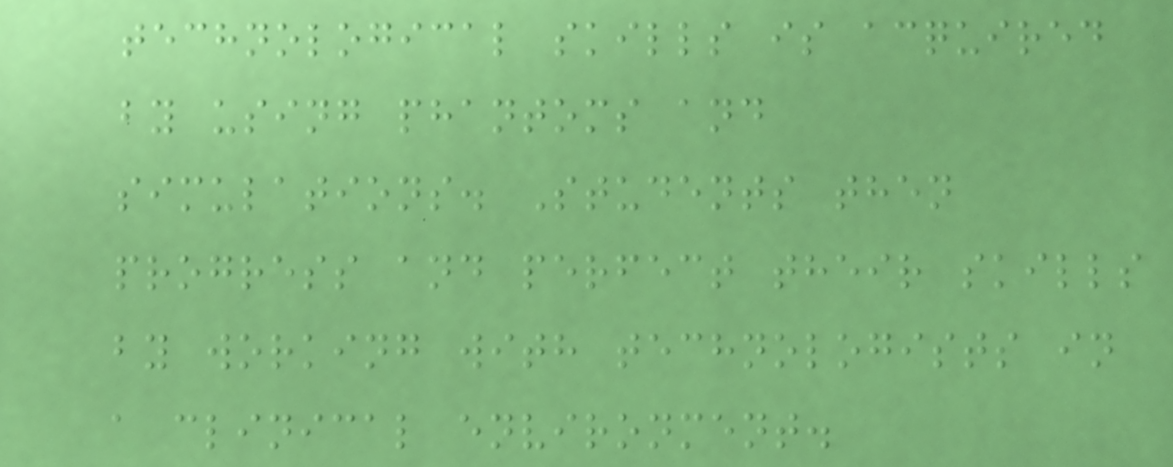technological skills is acquired
by using phantoms and
simulations. Students then
progress and perfect their skills
by working with technologists in
a clinical environment.
